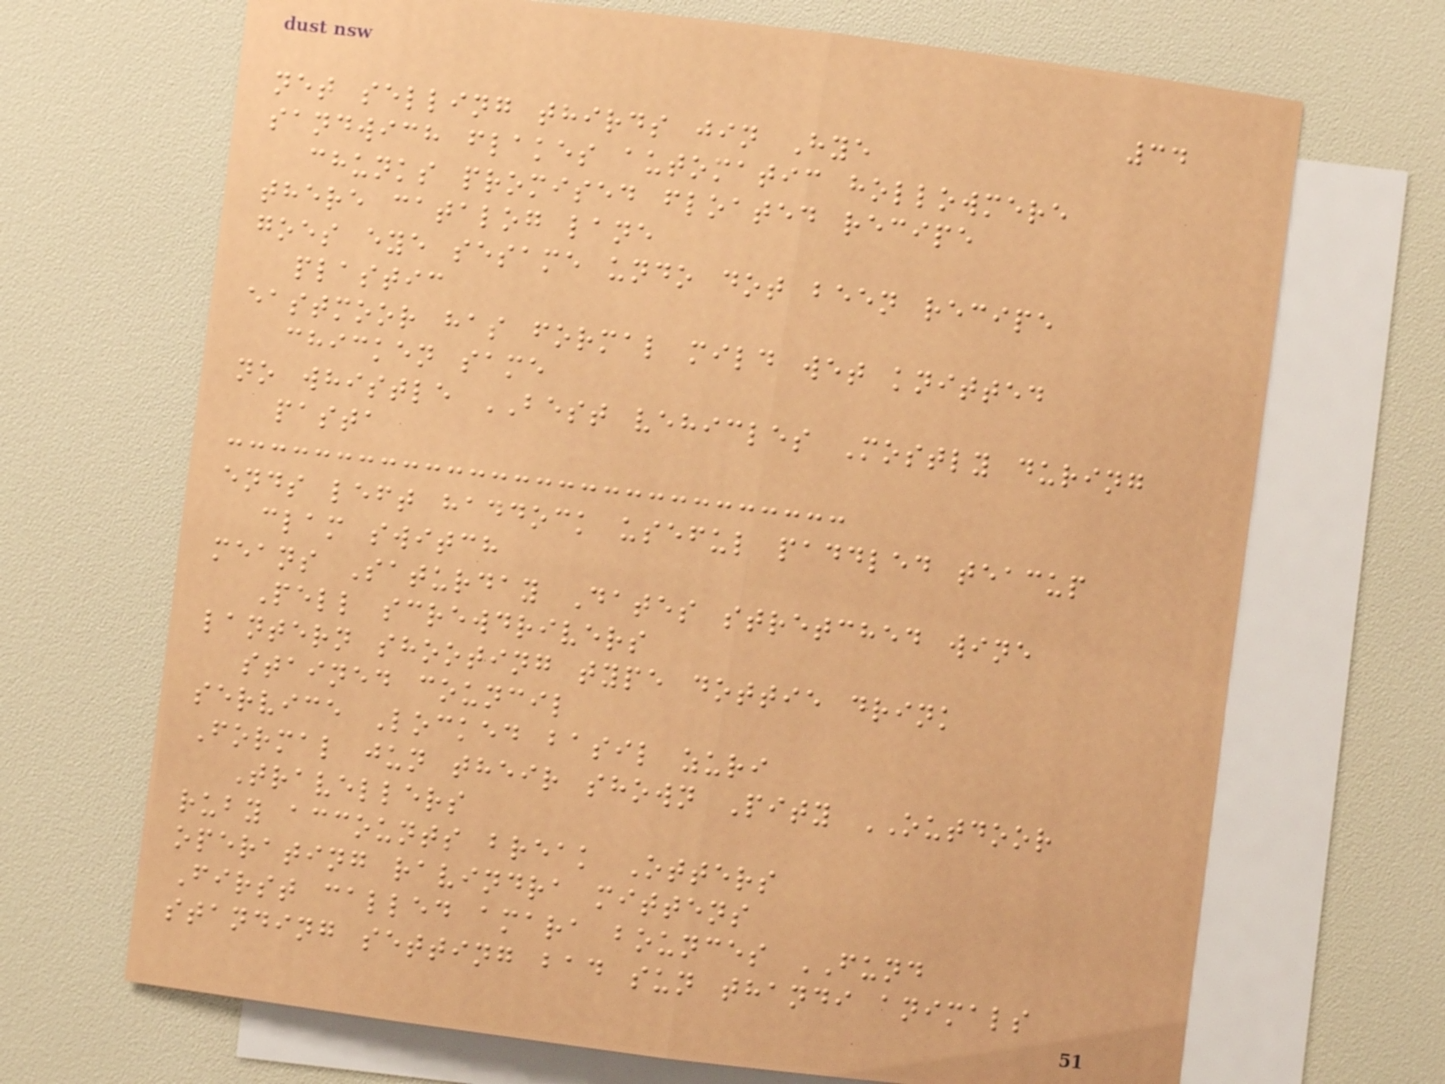34
net selling thirds jin Hye
sandwich flakes automatic hollowmere
chunks promised floated recipe
there catalog lane
goes eye sesame undo dot been recipe
plastic
eastmoor has formal mild wet knitted
chicken same
no whistle BEST vehicles Mostly during
pasta
ends left haddock useful paddled teacup
clam switch
means Saturday Dates stretched wine
Pell screwdrivers
lantern shooting type dottie drink
stained council
service Locked basil zuri
Formal jun their shown Pity OUTDOOR
Travellers
ruby accounts break Otters
operating ravindra mittens
First called amara bounces FUND
standing setting bad sun thandi animals
